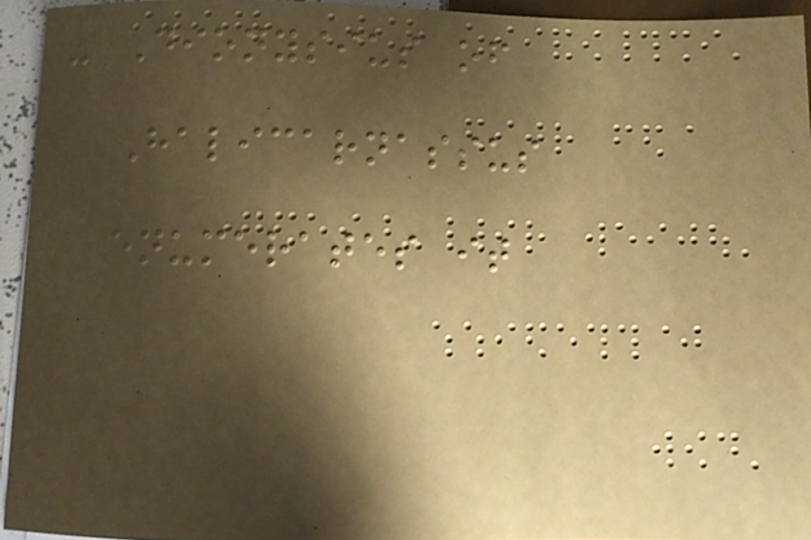- Dionysius of
Halicarnassus
enumerates it
